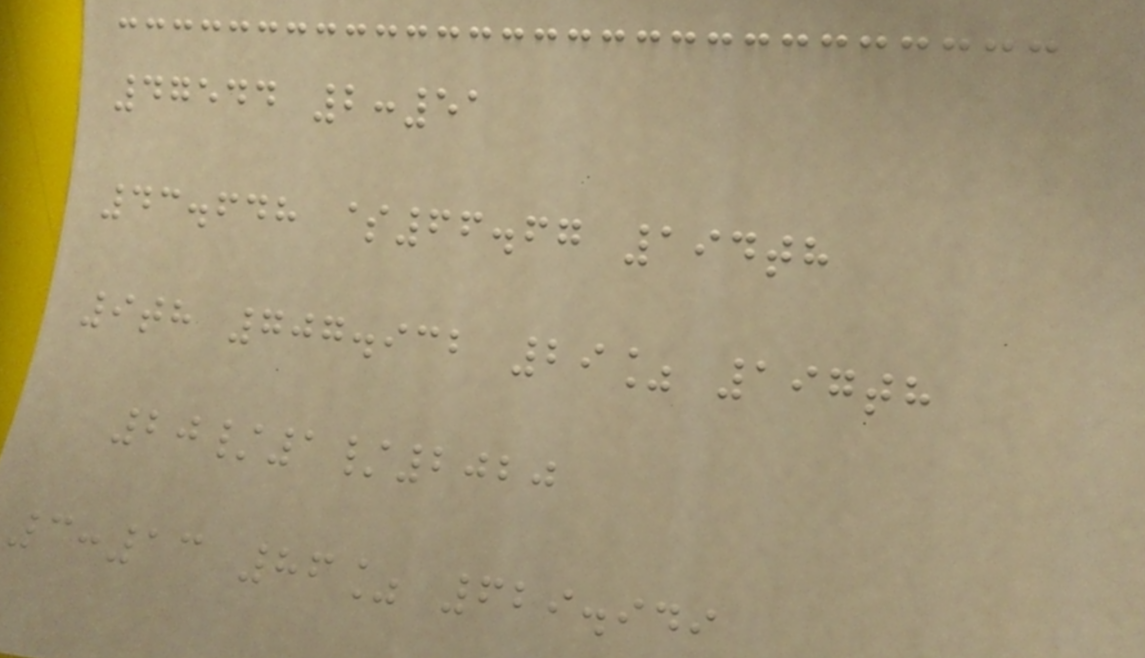47544 2:51
43.648 $66.67 194th
9th 707.932 29% 197th
20/1/2020
3:13 86% 629.949
